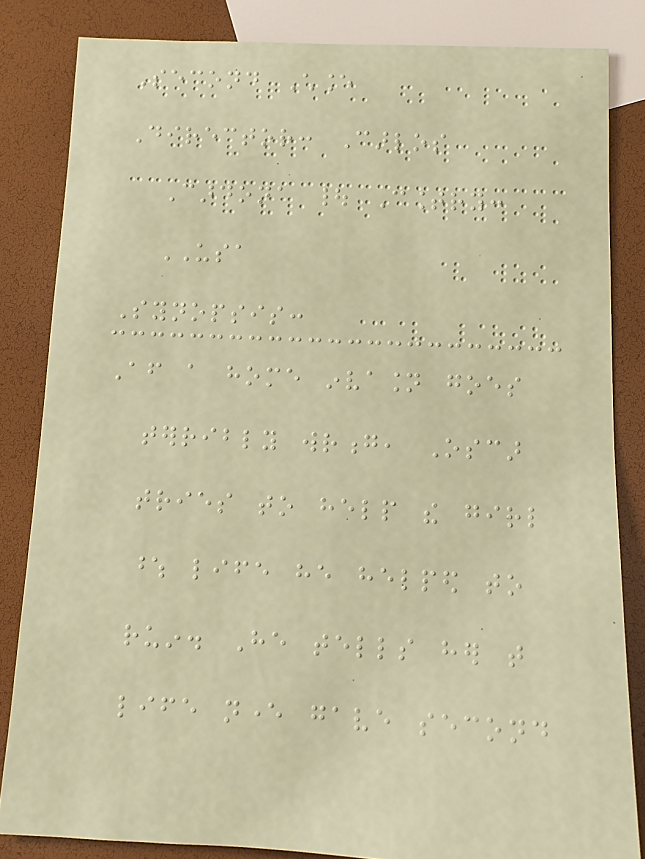Second Chance
Director: Carlos
Cardona | Country:
USA
Synopsis:
After a home invasion goes
terribly wrong, Oscar
tries to help the girl
whose life he helped to
ruin. He tells her that
life never gave second
